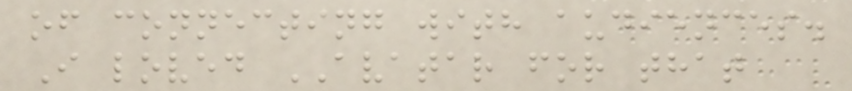of connecting with audiences.
I loved AVATAR for that
